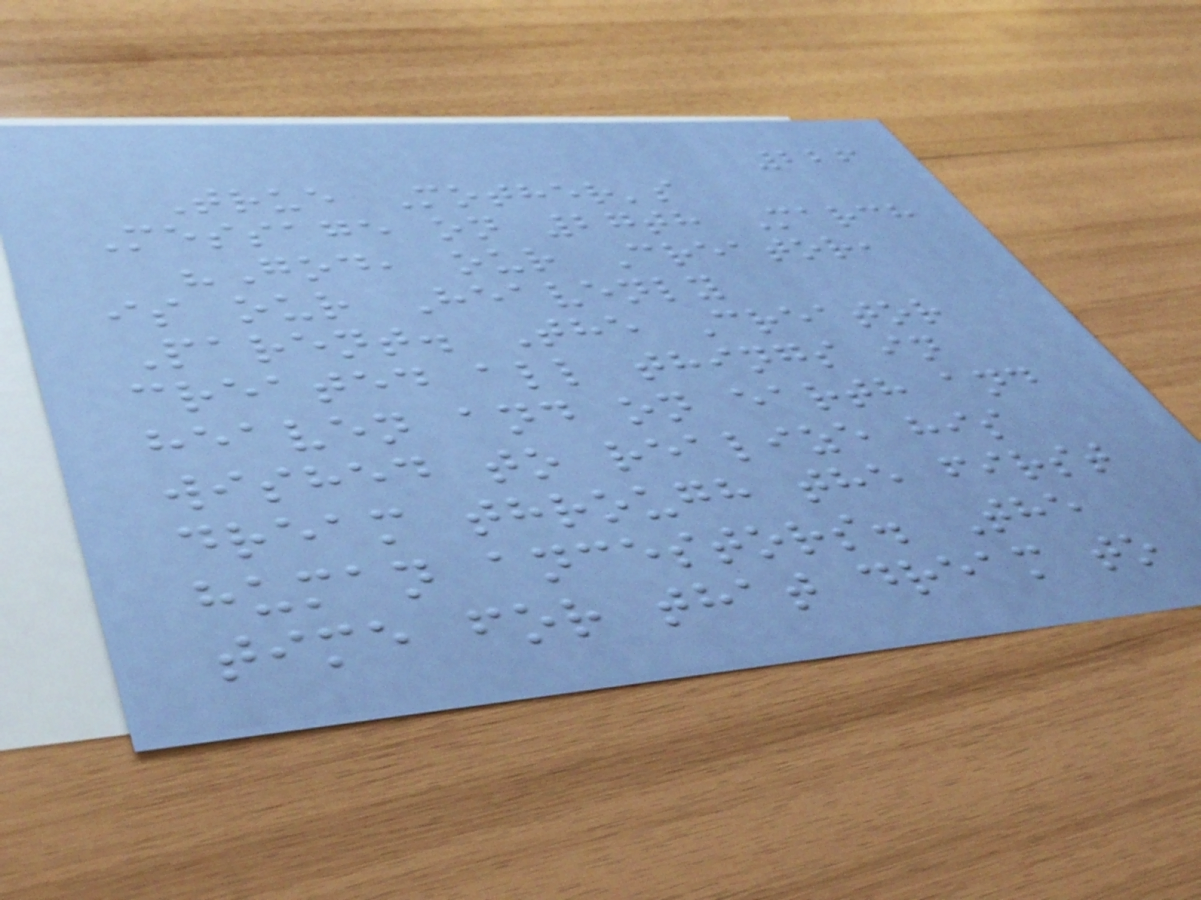226
True Mother's
Message on 27th March
"God, our Creator,
is our Heavenly
Parent. The Creator
created all things in
heaven and on earth and
wished to realize his
dream through the first
human ancestors. The
time for that dream to
